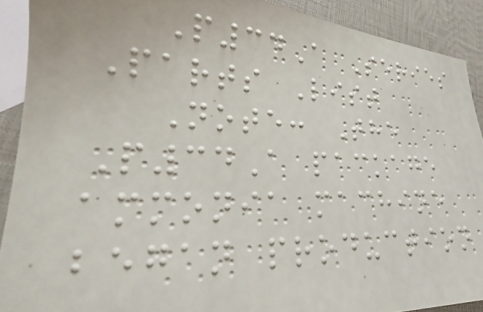P34A Series
Parts List
Note: The
P34A package
ammonia machine
began production
